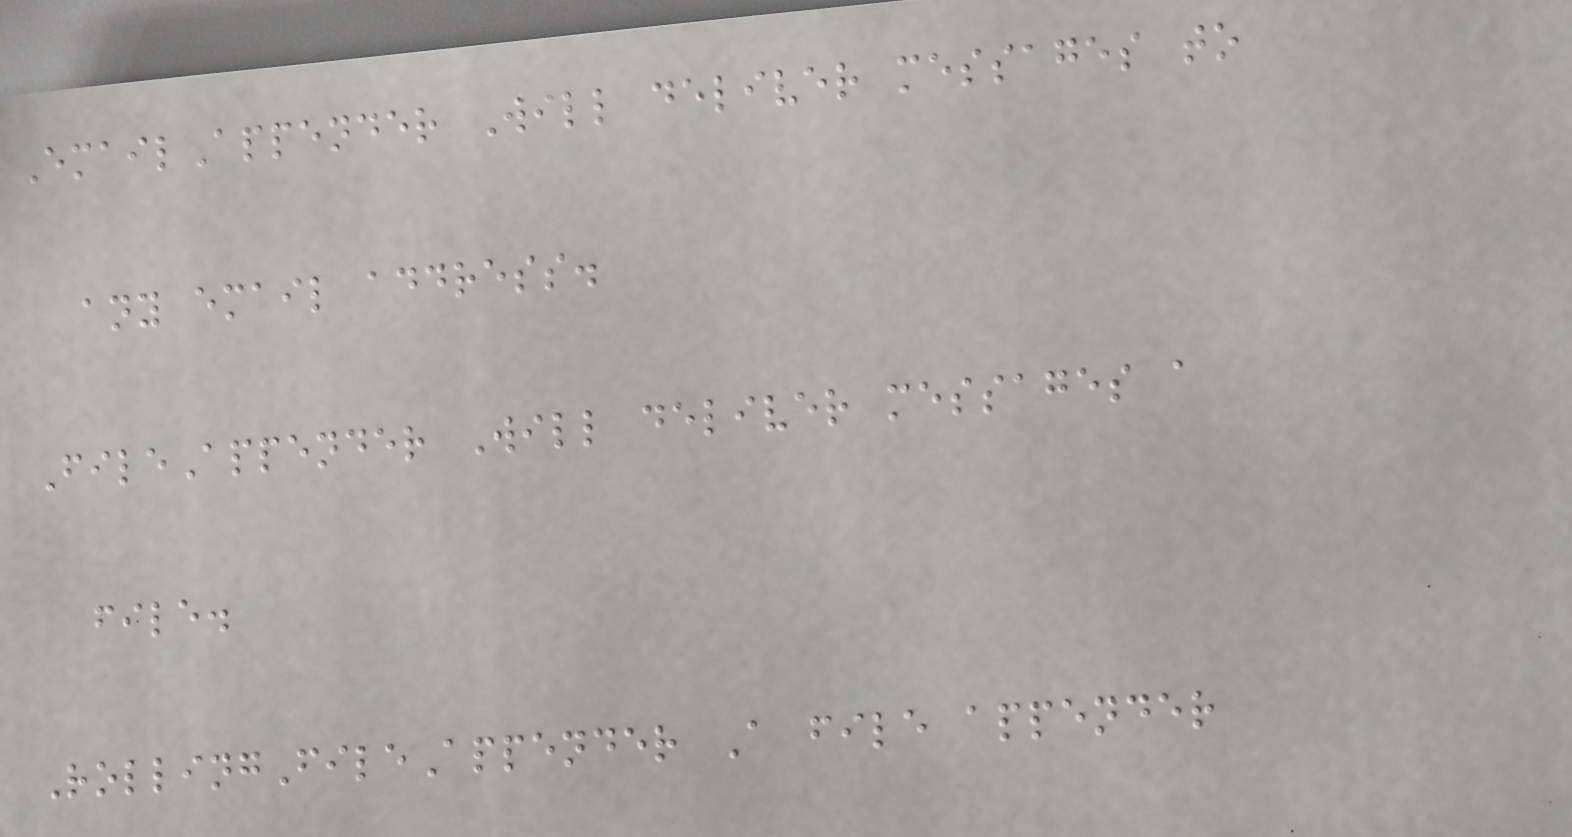EmailAppender Will deliver messages to
any email address.
FileAppender Will deliver messages a
file.
RollingFileAppender A file appender
